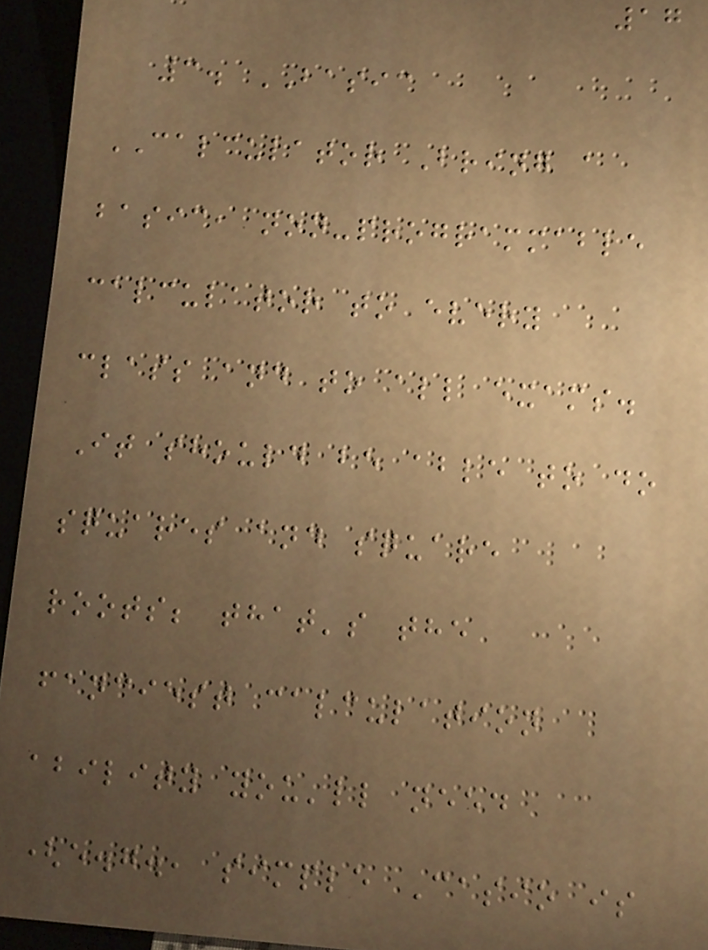17
3. BASIC
CALCULATOR Bring a
basic, non-programmable
calculator to every
class and to all exams.
It should be able to do
squares and square
roots; that's the
fanciest calculation
ability you'll need
(e.g., simple Casio is
